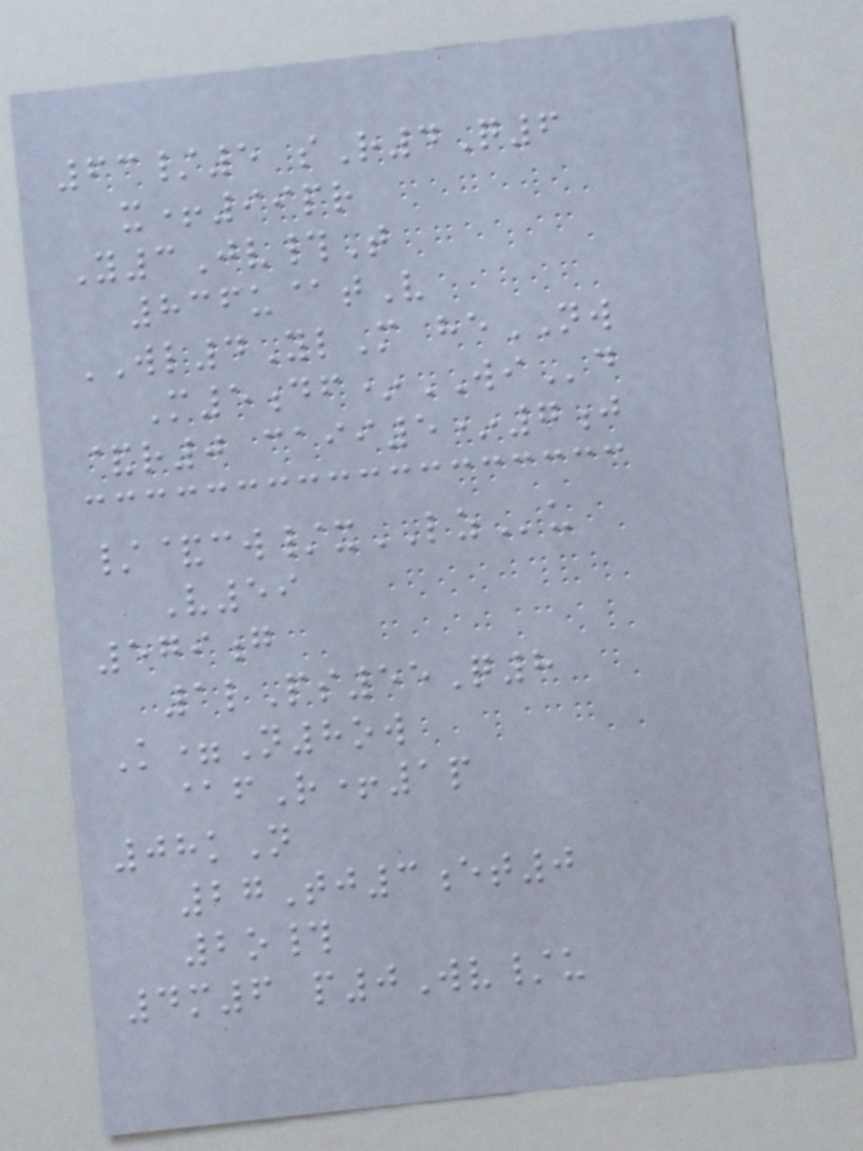63/5 sR4Q6
x+99pr
Y3Jv#T
836u@tV
WL4YlM heNW
M5df*WId
&r0 caii5*7j
/&cw/xLZu
V59
579g
1lPs55Q8
K=N8ow
@fR+1p
08kN
27Tj3et0
2o#
4m6 p0Wv/u
